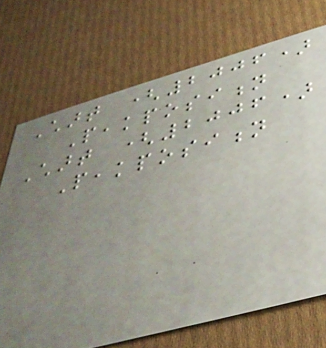Chart (2006)
Peakposition
Chart (2006)
Peakposition
